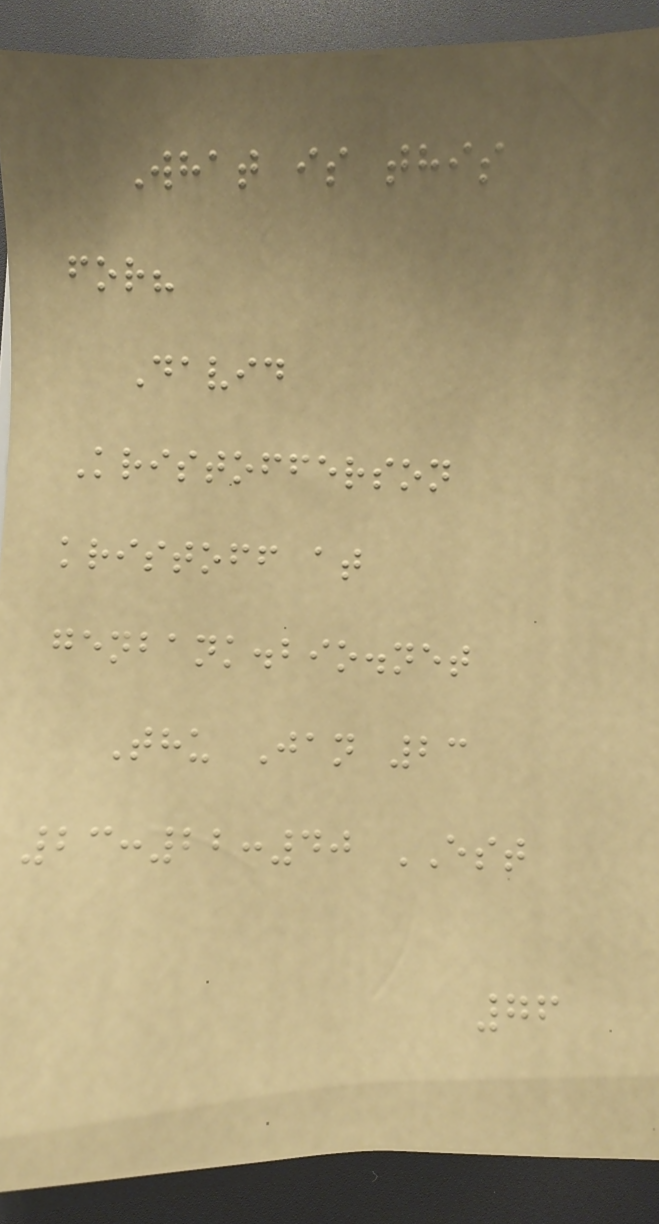What is this
for?
David
Kristofferson
kristoff at
genbank.bio.net
Thu Jan 23
23:22:40 EST
76
